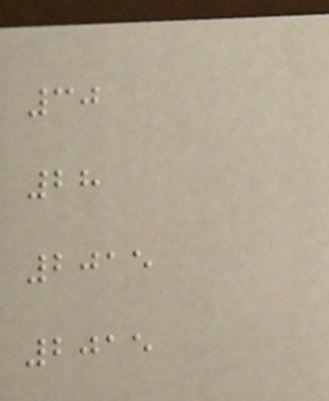30
28
2015
2015
